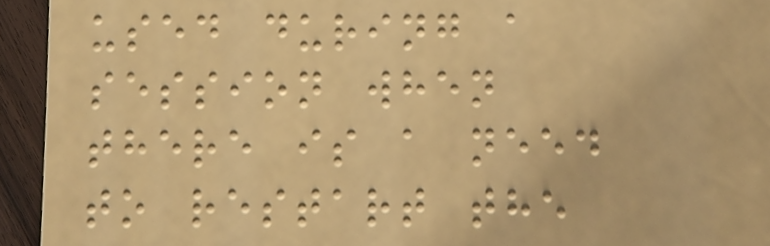used during a
session when
there is a need
to restart the
